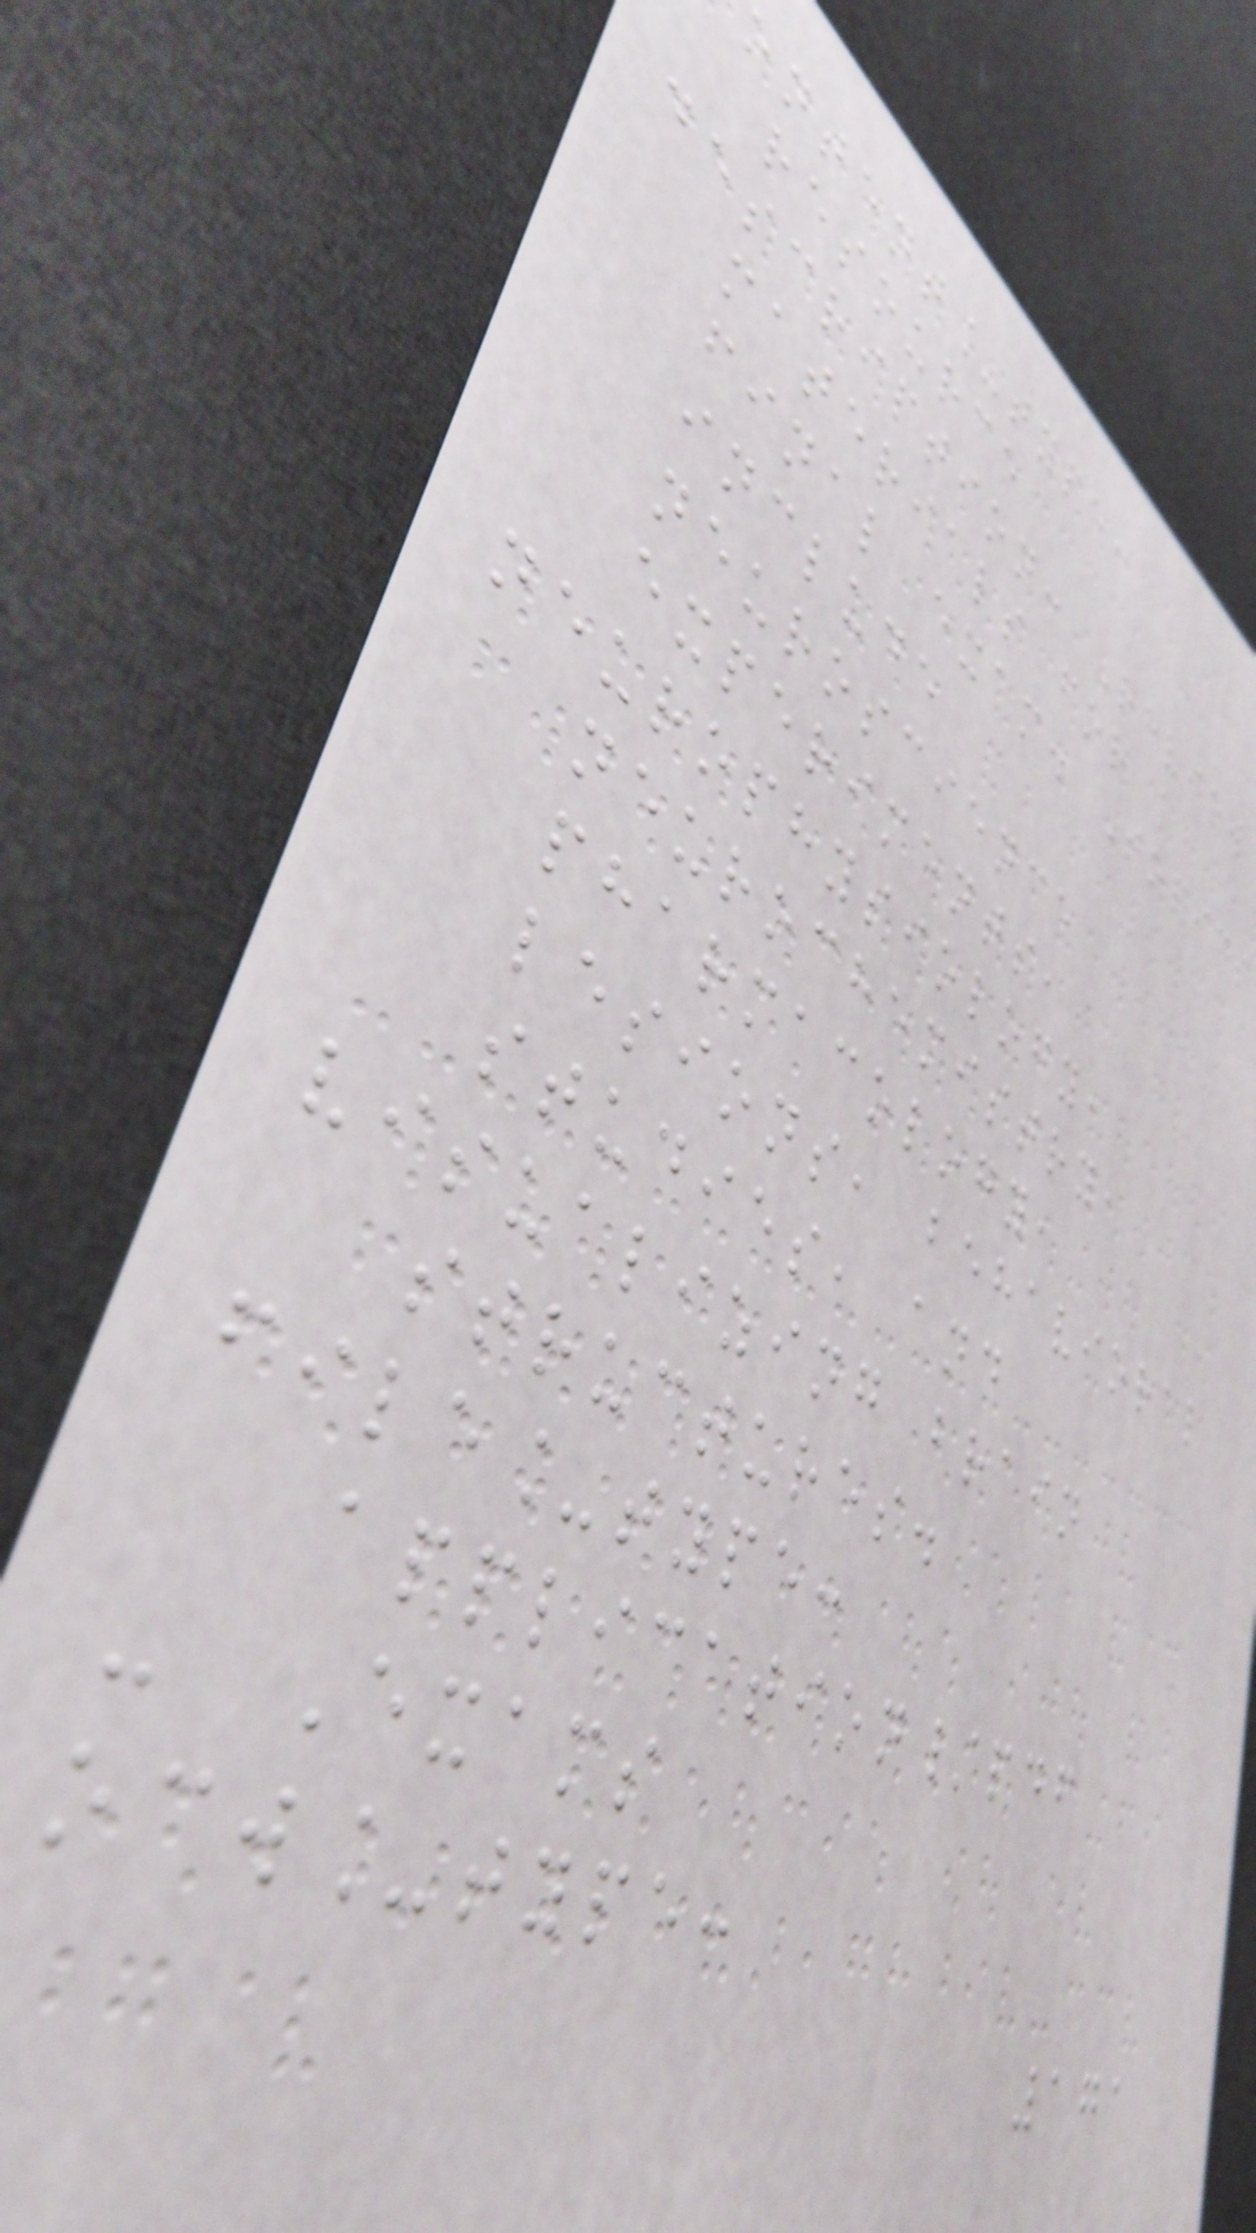ontent_type:
resource
description: Review
materials for a
final exam. Topics
include
neuroscience
experiments,
neurophysiology,
neurochemistry,
pharmacology,
lesions, behavioral
studies, and
visualizing brain
structures.
file_type:
application/pdf
- Exams
ocw_type:
171
